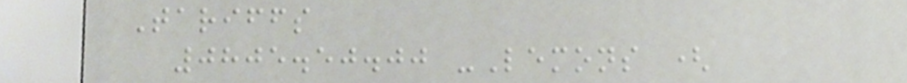Tariffs
0805.50.00 -Lemons (
